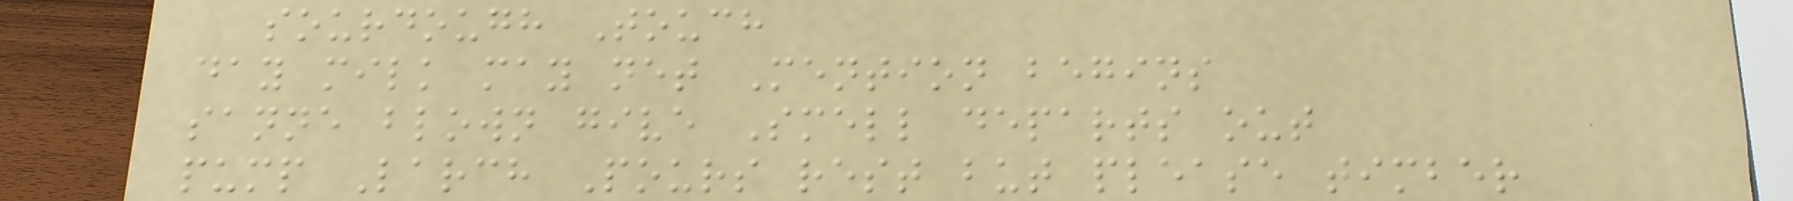sourdough Touch
day milk may net Mention begins
sanne blown give Smell departs out
pump Larch Pours rest but please timber
